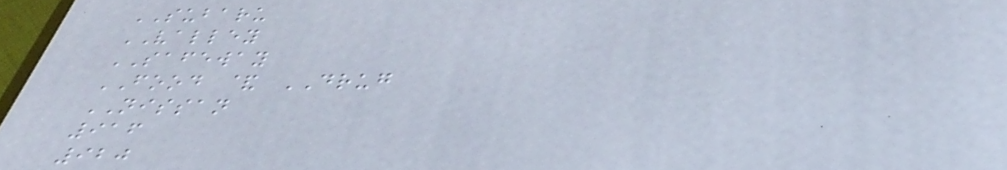SUBARU
VALLEY
SAFEWAY
FOOD & DRUG
NISSAN
916
920
